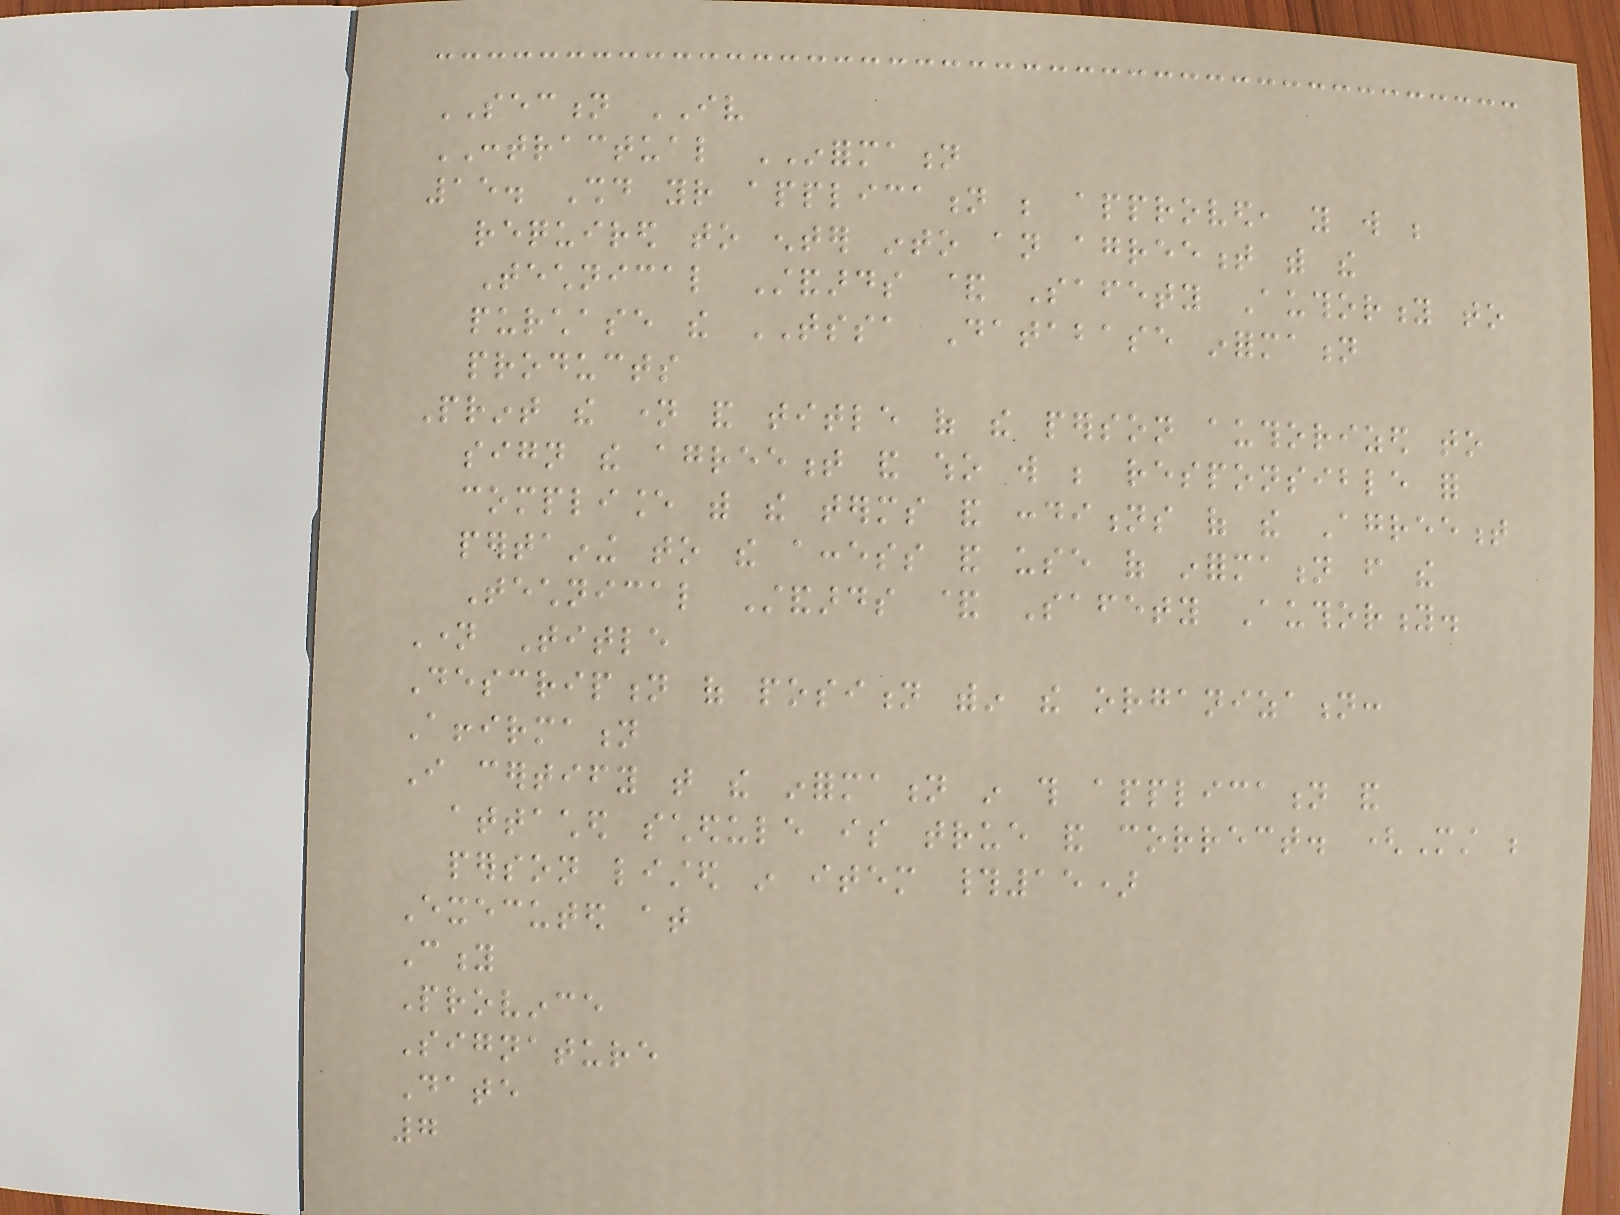SECTION IV
CONTRACTUAL INFORMATION
15. Should your application be approved, you will be
required to enter into an agreement with the
Technical Standards & Safety Authority to
purchase the TSSA Database information
products
Print the name and title of the person authorized to
sign the agreement and who will be responsible for
compliance with the terms and conditions of the Agreement
pertaining to the access and use of information from the
Technical Standards & Safety Authority.
Name Title
Description of position within the organization:
Affirmation
I certify that the information in this application and
attached schedule is true and correct. (Must be
person listed in item #15)
Executed at
City
Province
Signature
Date
7
